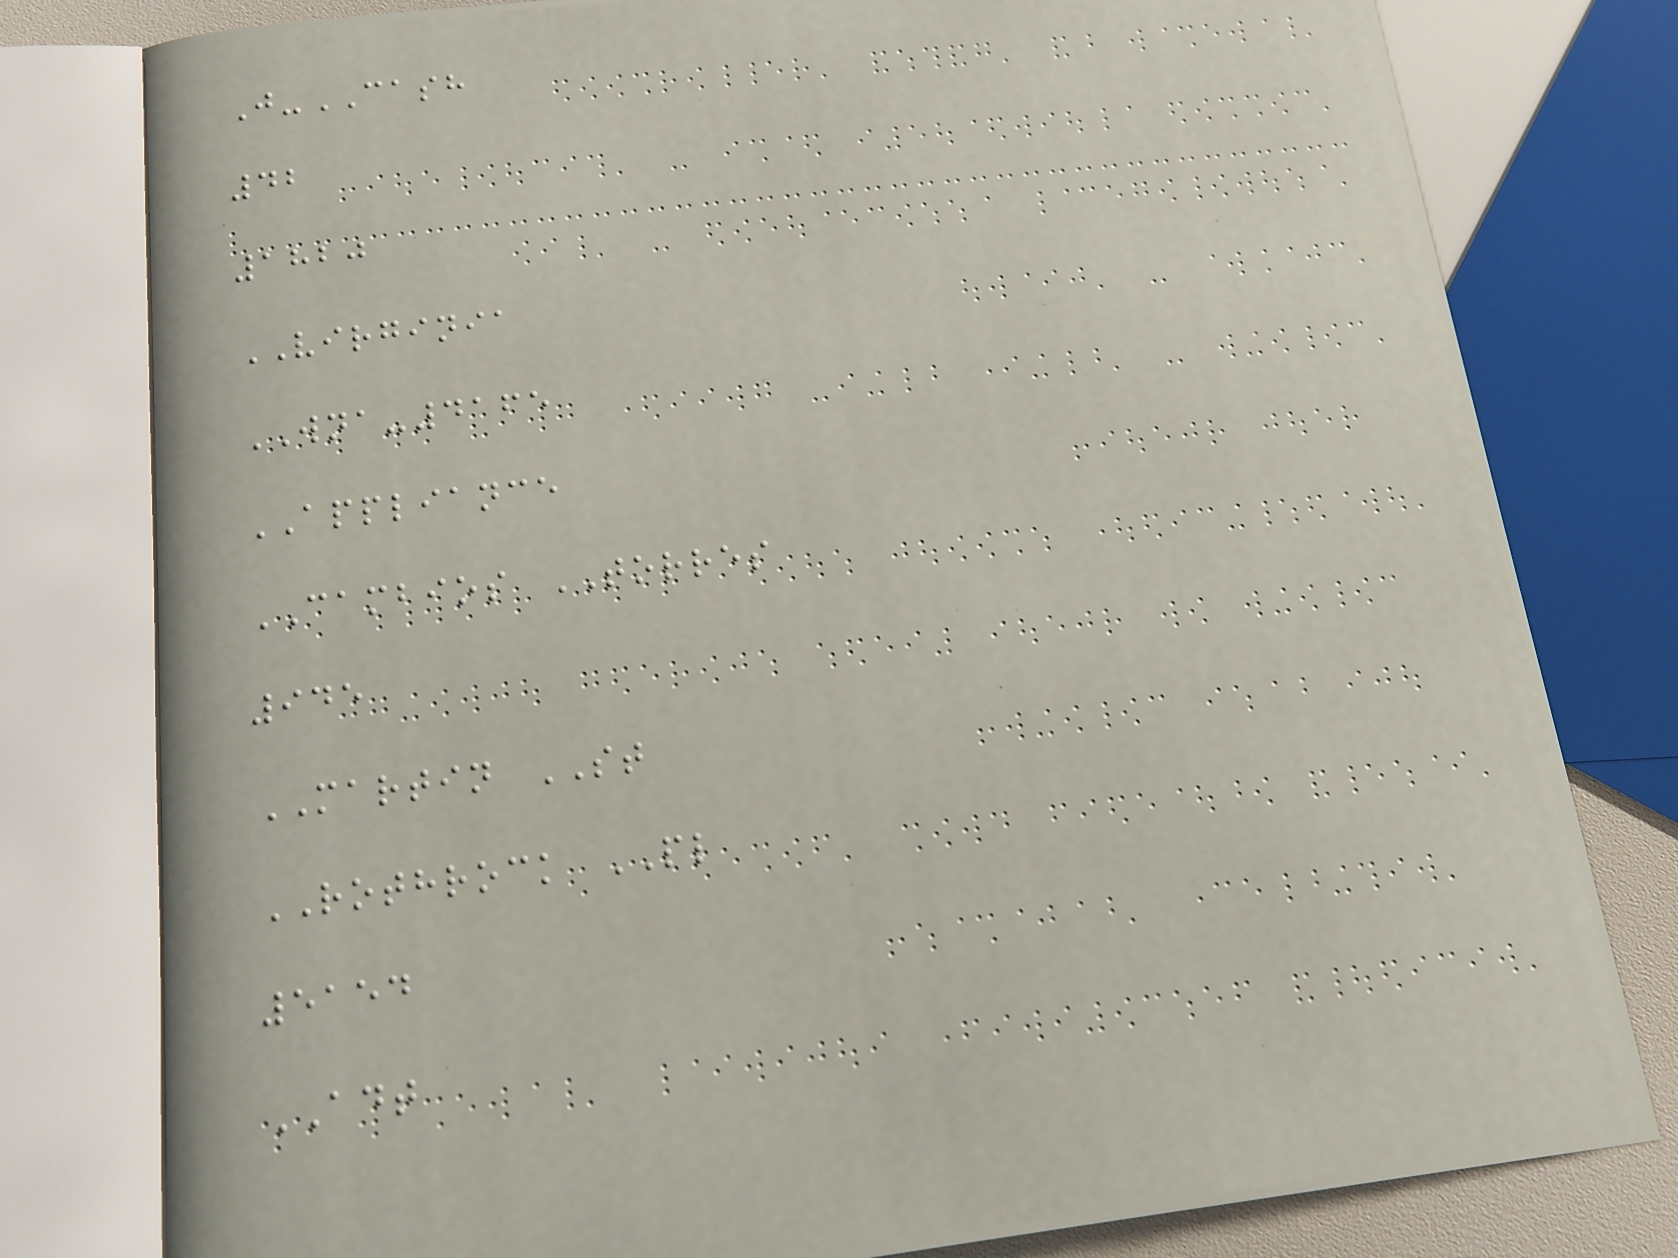J-CASH
42
1820
VIRGINIA
WNA-4165
APPLIANCE
CAMBIOS TORRES
945
MARTIN ST
ROTHROCK PL
5154
ADT
